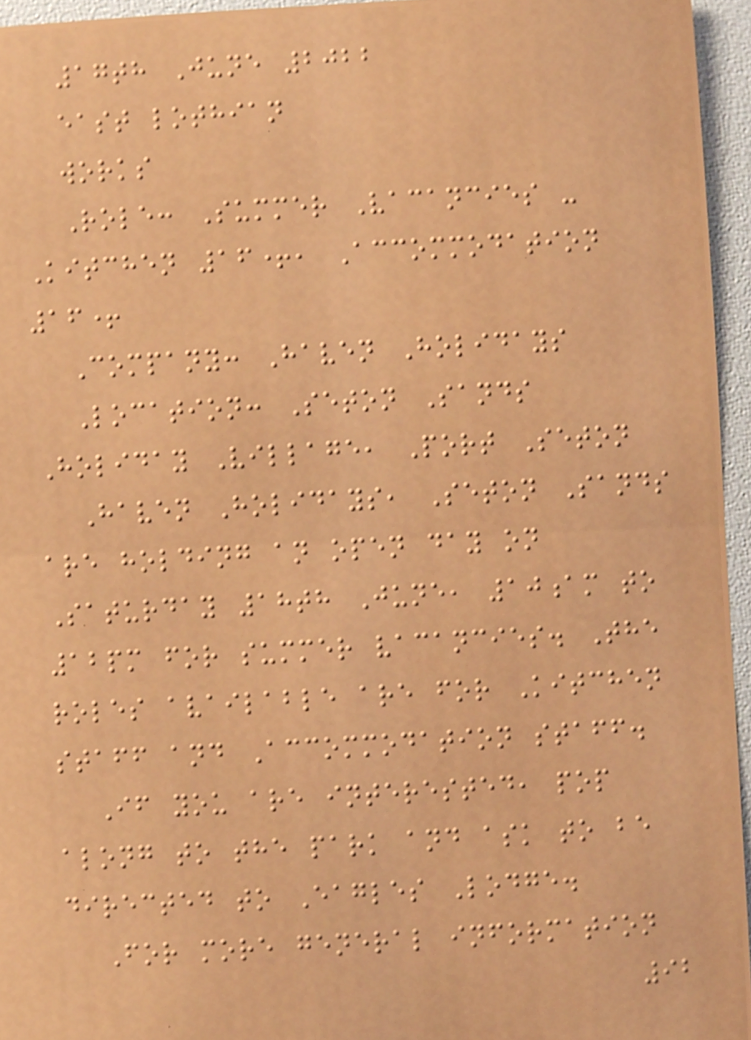17th June 2022
east lothian
works
Role: Summer Vacancies -
Kitchen 16+, Accommodation
16+
Company: Haven Holidays
Location: Seton Sands
Holiday Village, Port Seton
Haven Holidays, Seton Sands
are holding an open day on
Saturday 18th June, 10am to
12pm for summer vacancies. The
roles available are for Kitchen
staff and Accommodation staff.
If you are interested, pop
along to the park and ask to be
directed to Eagles Lodge.
For more general information
92
